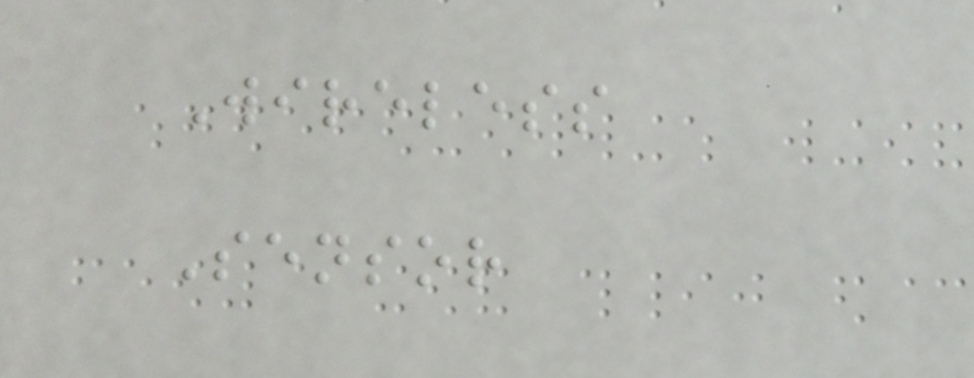Wireless
Sensor
